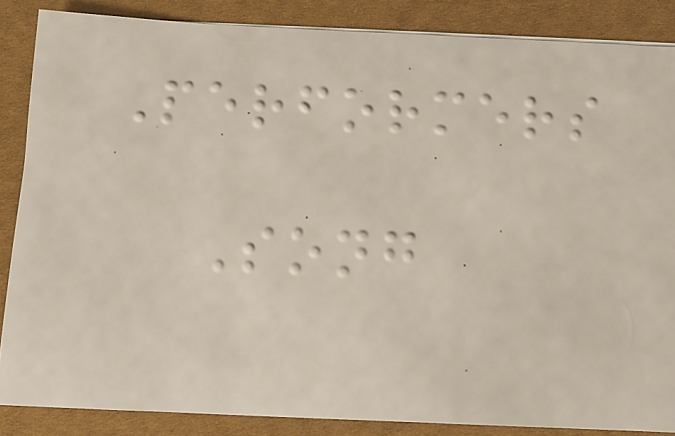Performers
Song
